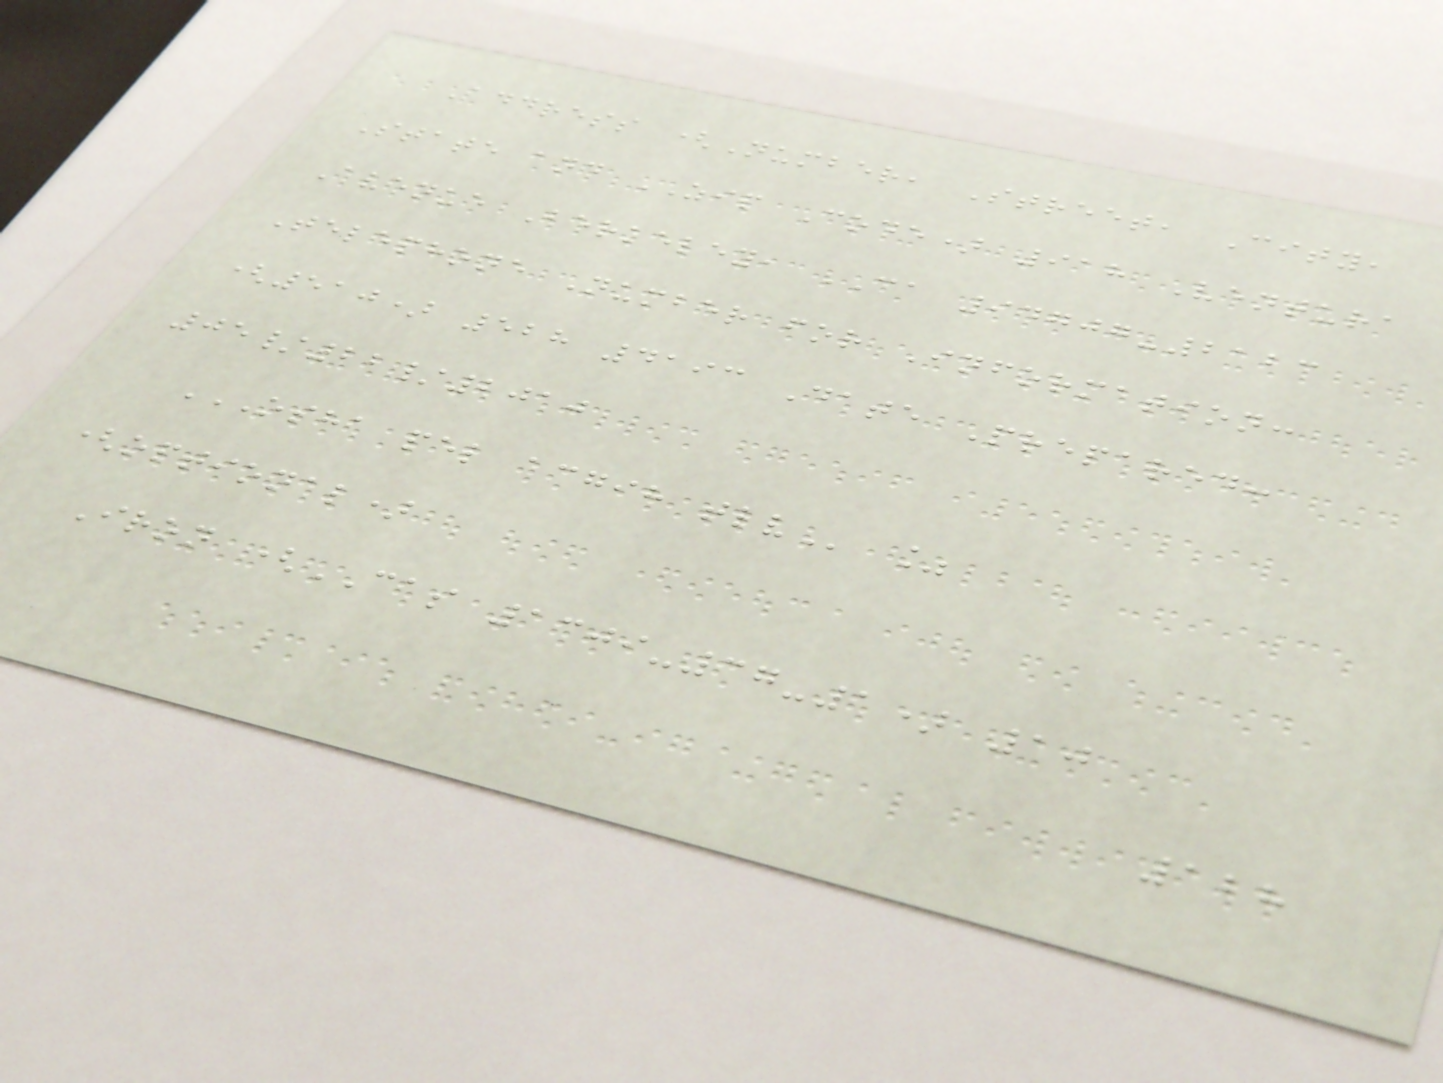Address (Number, Street, City,
State and ZIP Code) 918 Ventura
Avenue Berkeley, CA 94707-2123
Telephone Number for Information:
(510) 528 4193 Date Prepared:
05/22/2010
OSHA PEL ACGIH TLV %
(optional)
Iron (CAS 1309-37-1) 10
128
